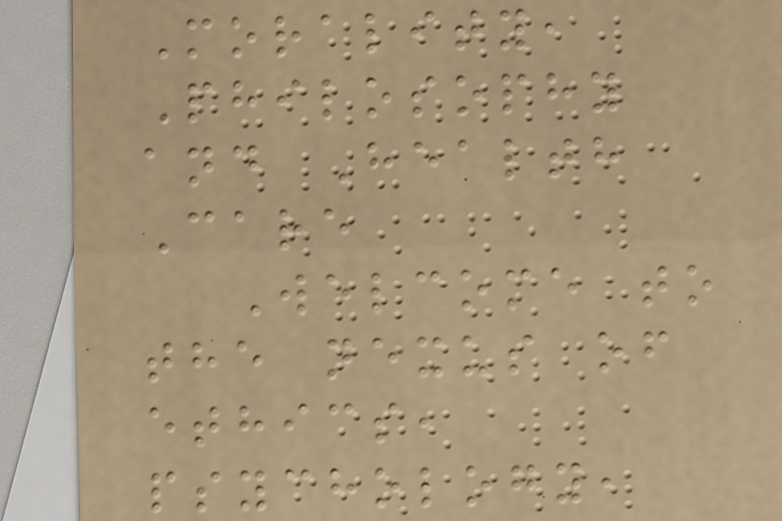Morality,
Philosophy
and Health
Care
Welcome to
the nexus of
ethics,
psychology,
